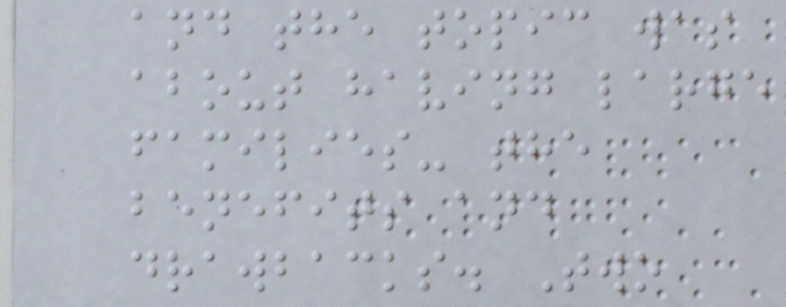and the topic was
about having large
families- the
benefits and
drawbacks. Two
